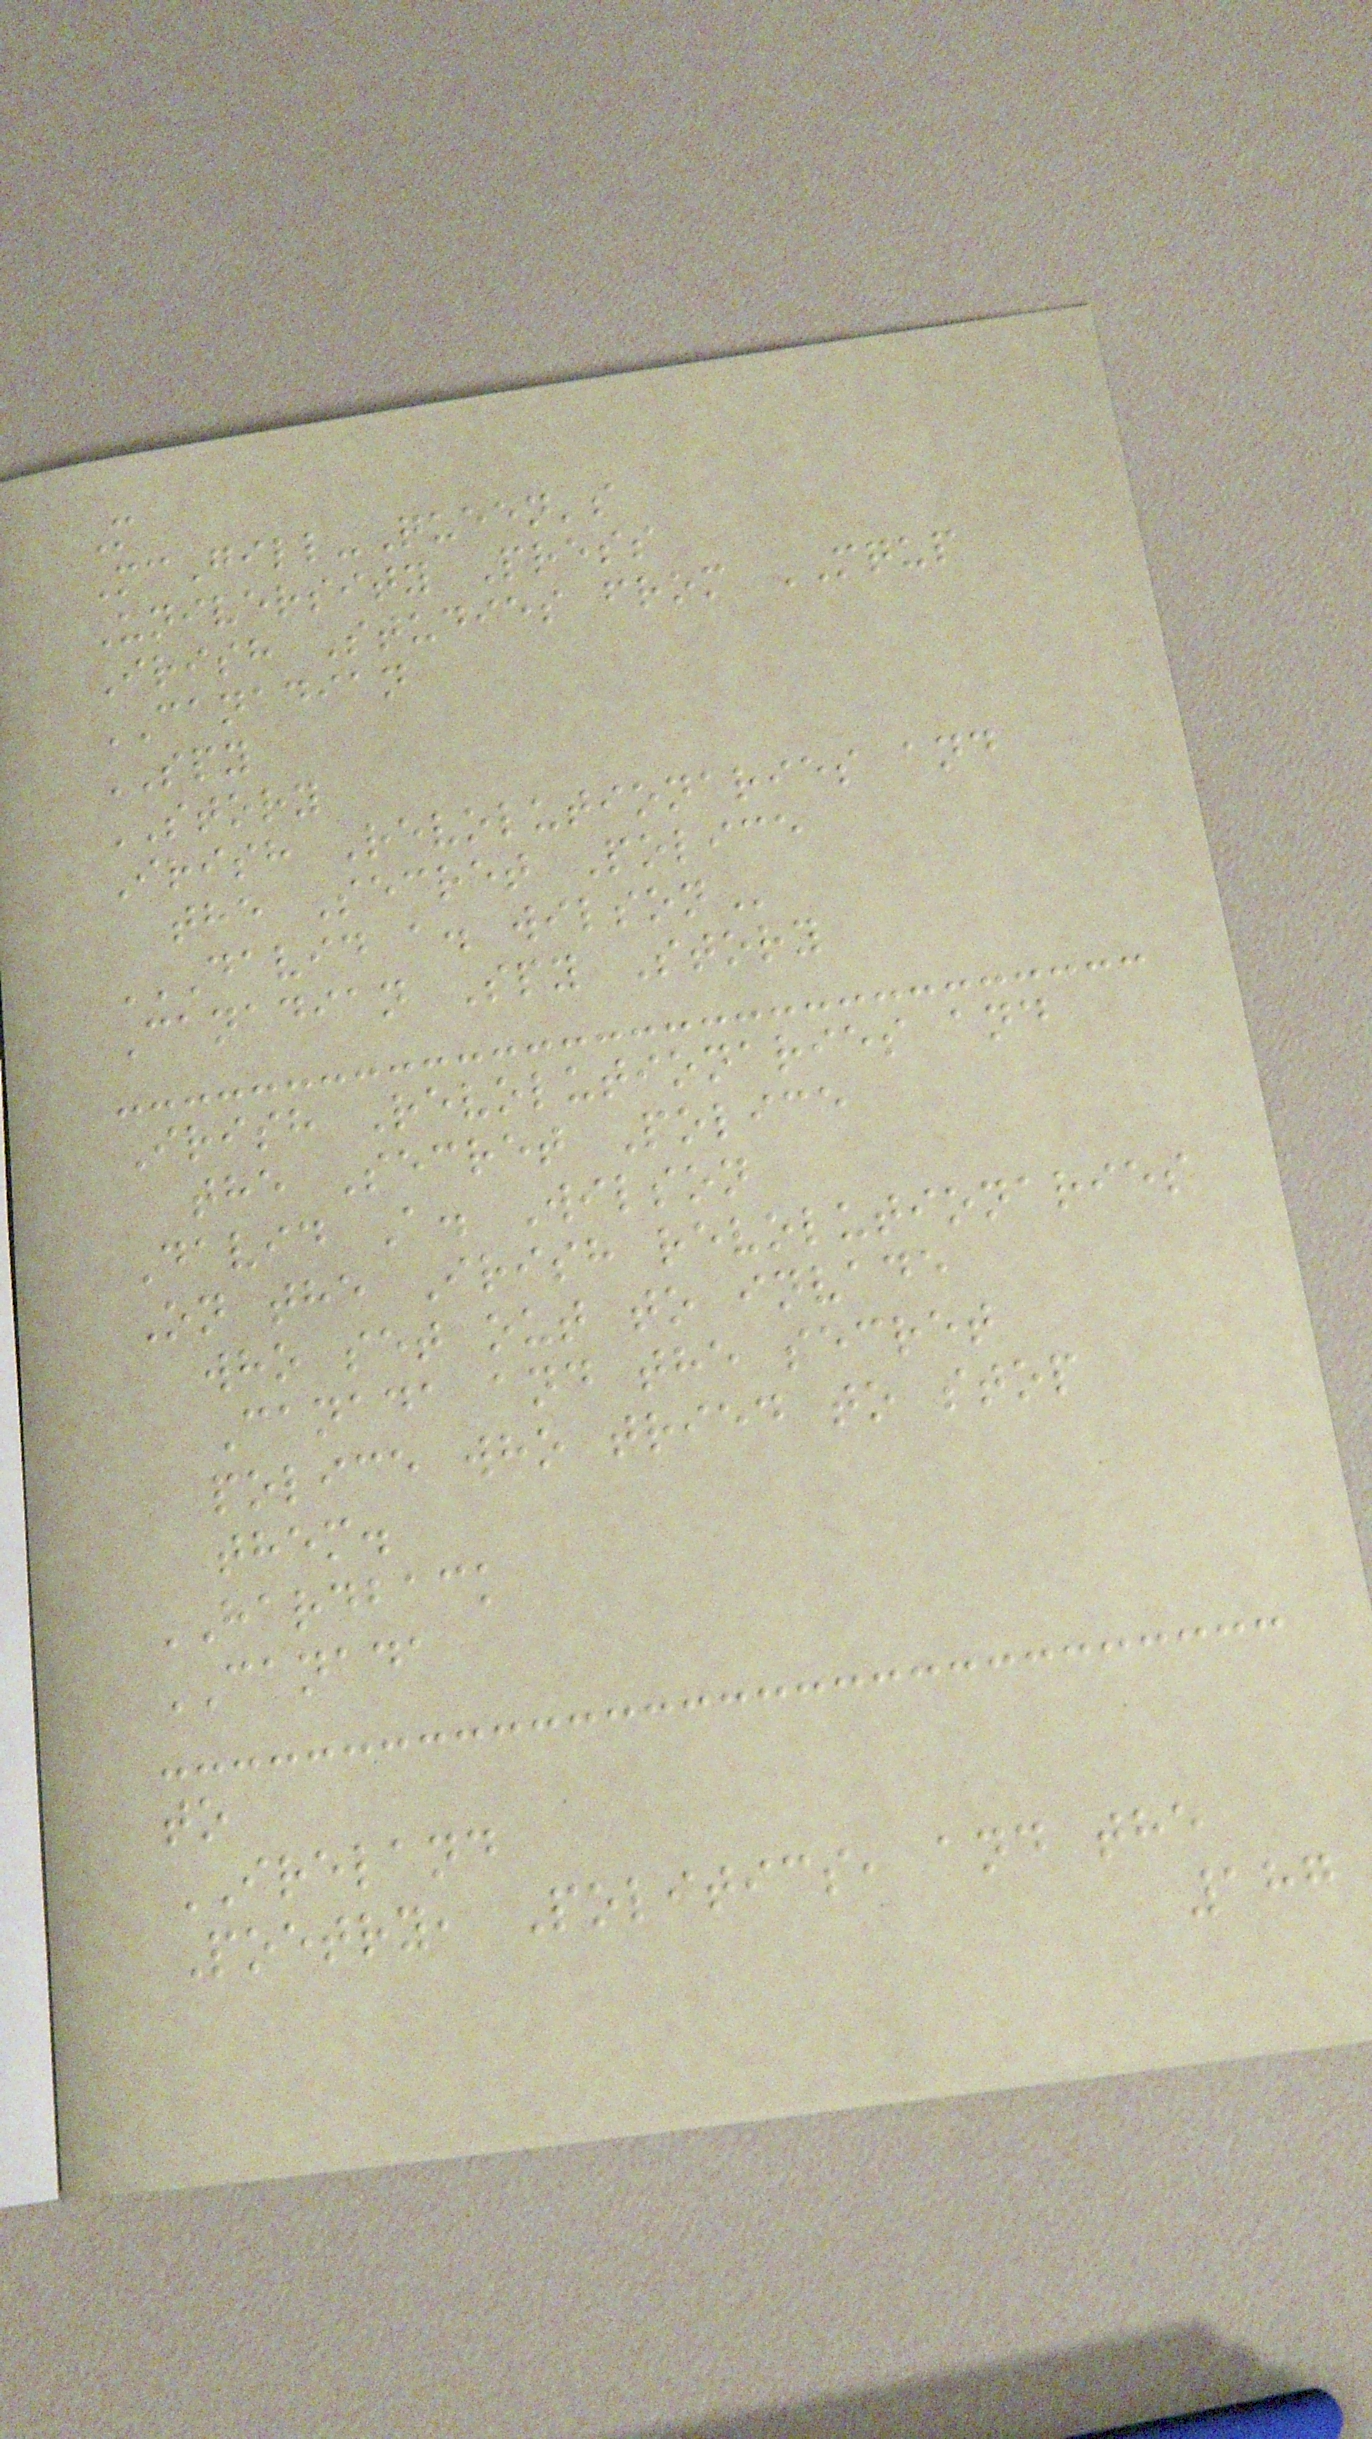M
McGill-Queen's
University Press
Irish Studies from MQUP
CANADIAN
SPY
STORY
Irish Revolutionaries and
the Secret Police
DAVID A. WILSON
Canadian Spy Story
Irish Revolutionaries and
the Secret Police
David A. Wilson
On the Irish revolutionaries
who set out to invade
Canada and the secret
police who tried to stop
them.
HARDBACK
CANADA
to
IRELAND
Poetry, Politics, and the
187
